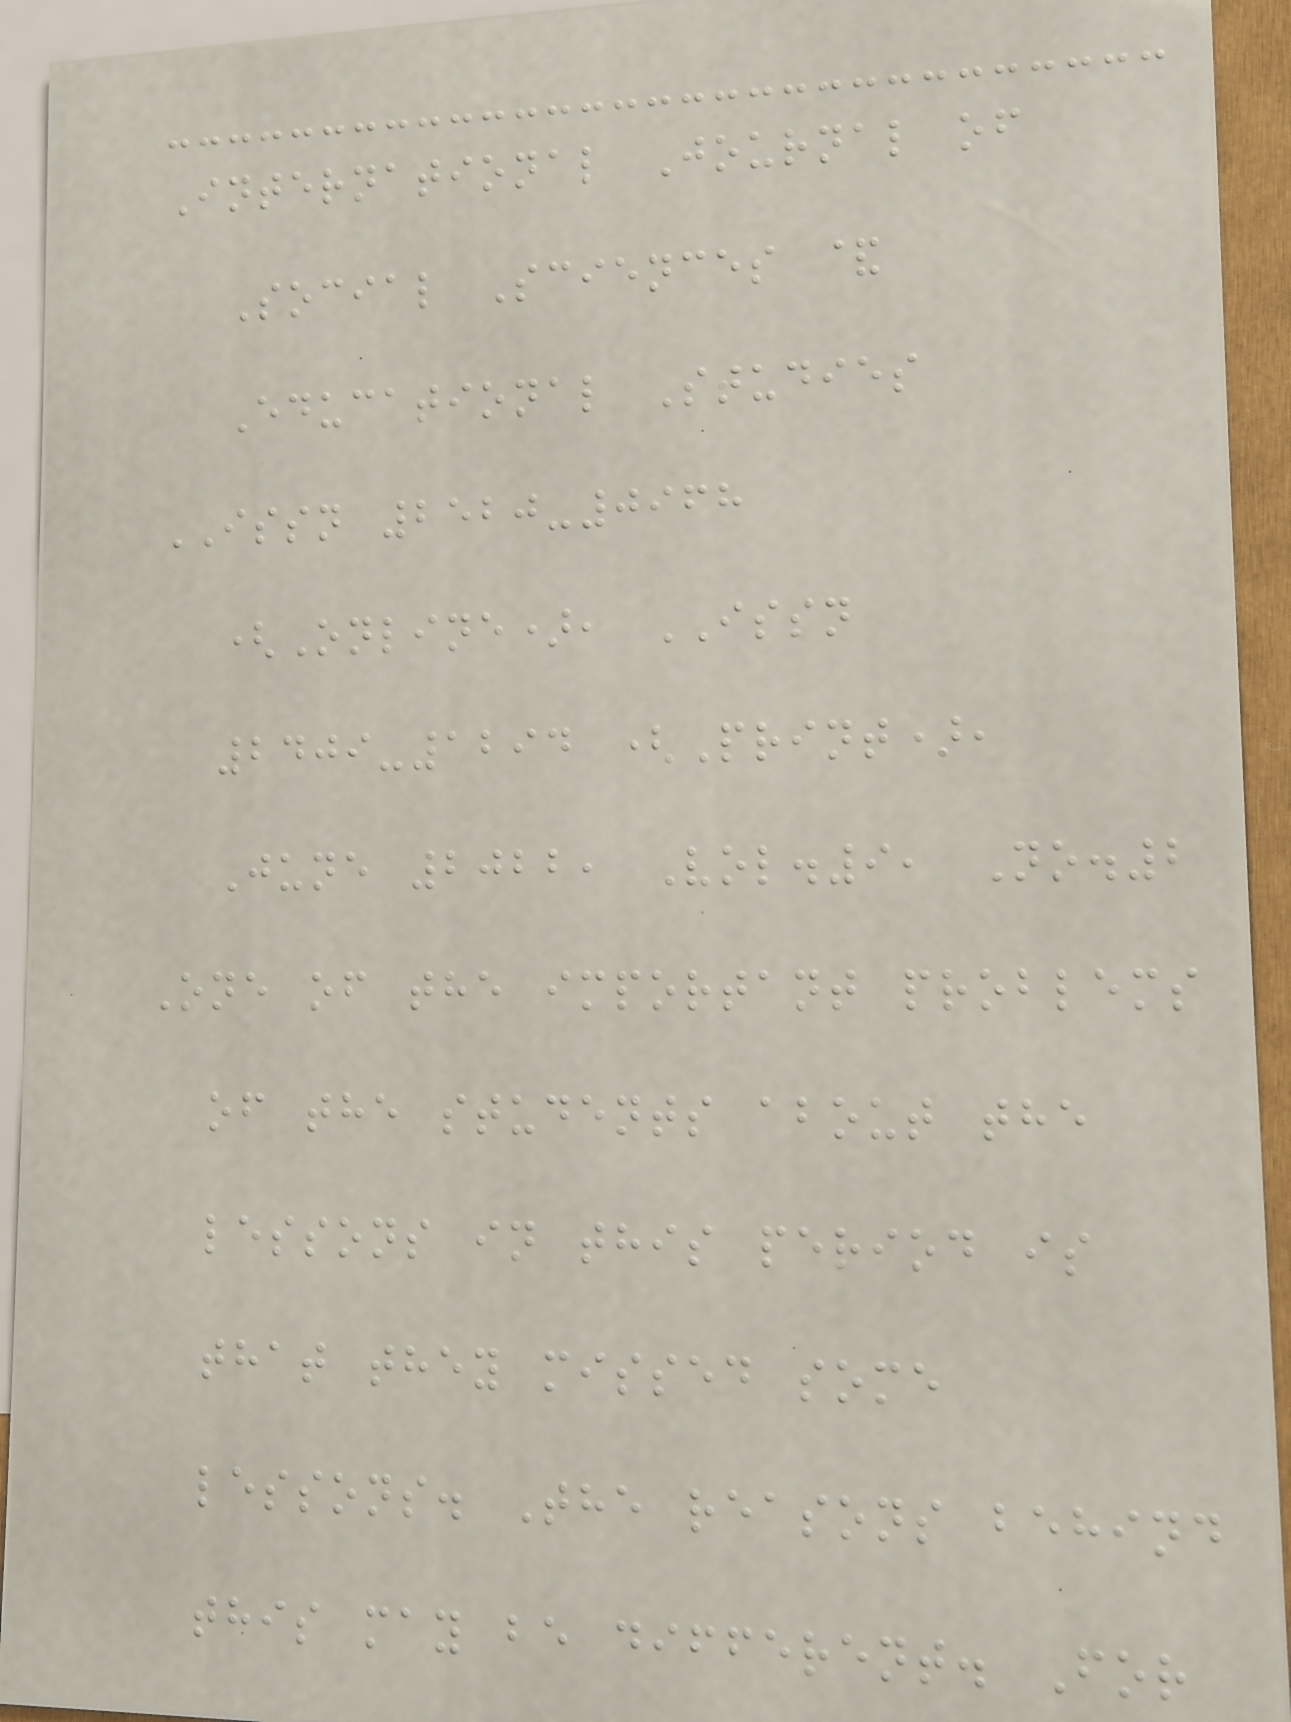International Journal of
Social Sciences &
Educational Studies
ISSN 2520-0968
(Online), ISSN
2409-1294 (Print),
June 2022, Vol.9, No.2
One of the important problems
of the students about the
lessons in this period is
that they missed some
lessons. The reasons behind
this may be different. For
